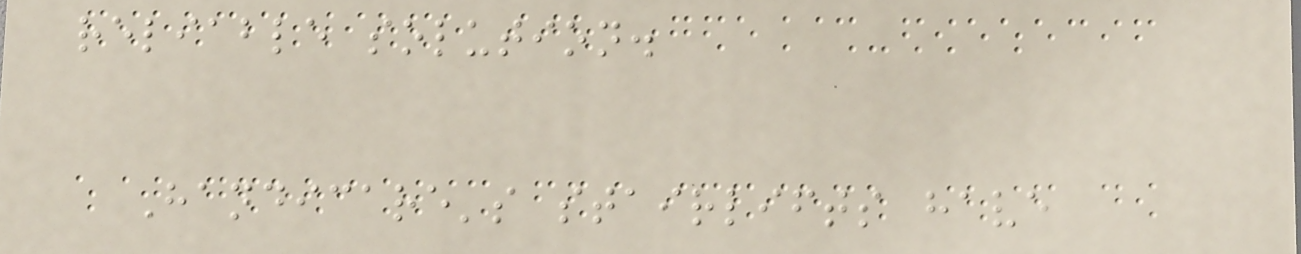reliable solution.
Handicare's stairlifts have
